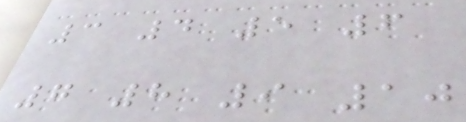3 4 5 6
7 8 9 10
